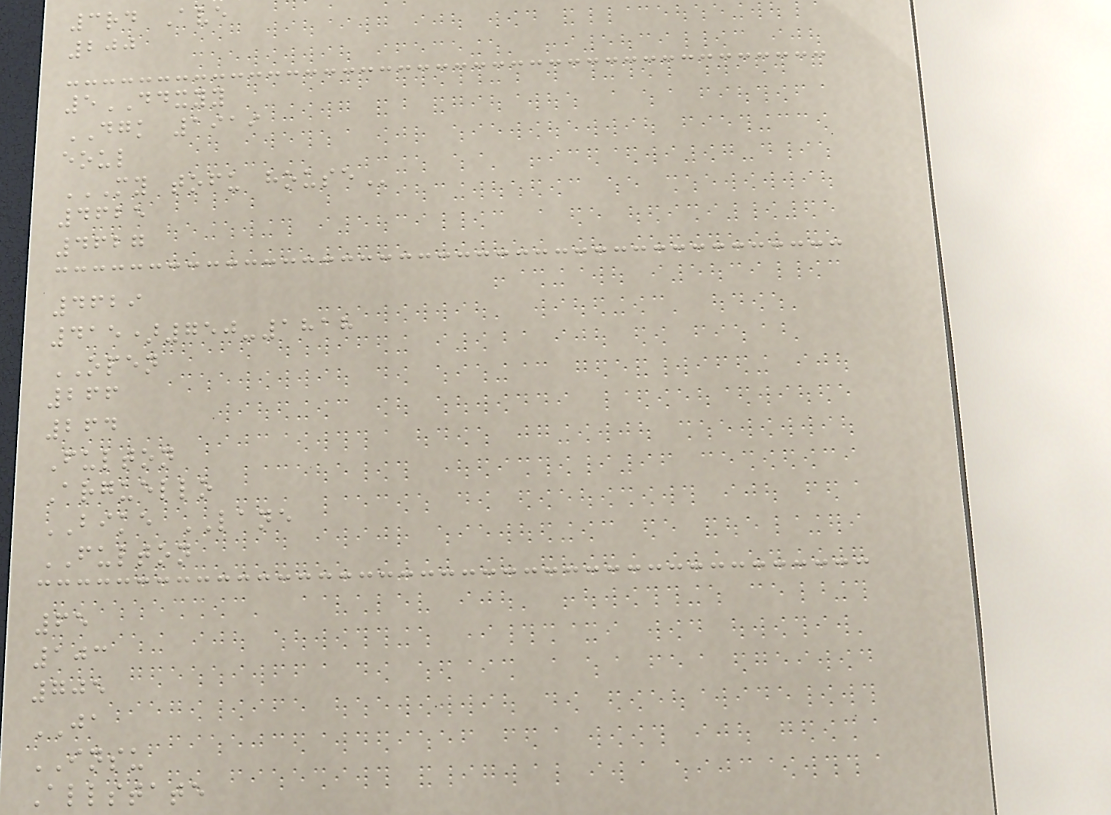3rd Ave
200
5DDXYY
DGK 1919
eoul
MY TOFU HOUSE
4625
4627
4629
415)750-1818
OPEN
266
264
Fulton
Arguello
BIKE LANE
FULTON
65
103
705
JA
INSU
Allstate
